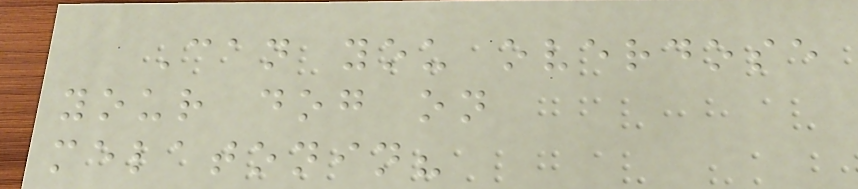Can you overdose
your dog on
melatonin?
